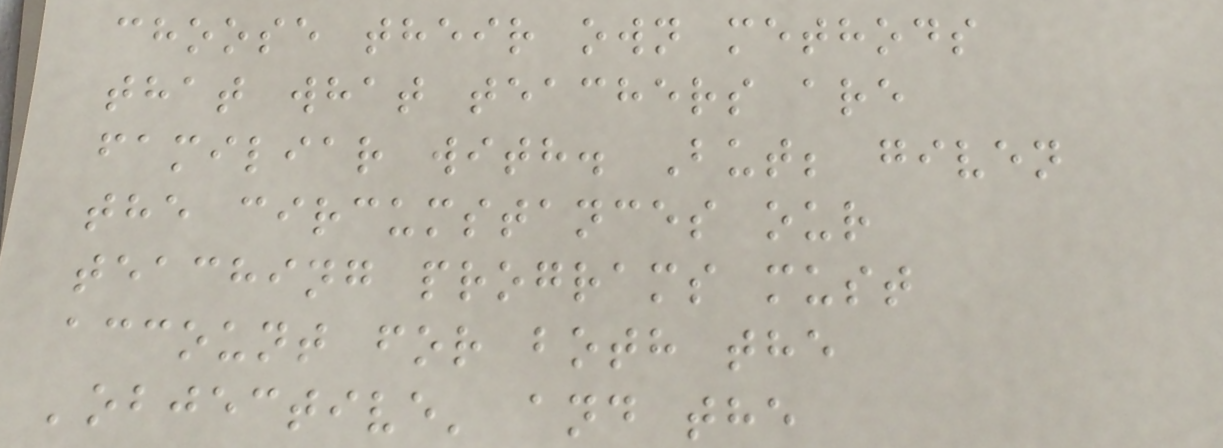choose their own methods
that what teachers are
familiar with. But; given
the circumstances our
teaching programs must
account for both the
'objective' and the
